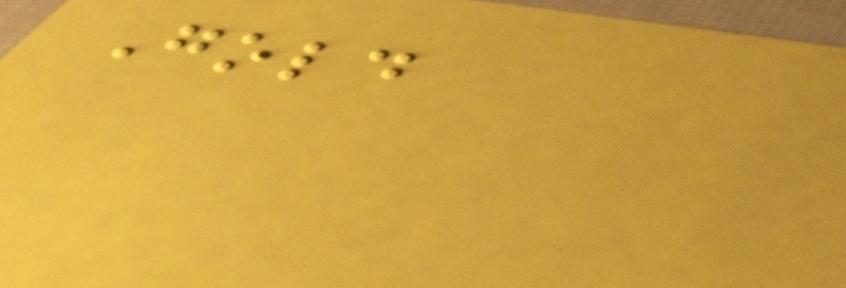Gold
